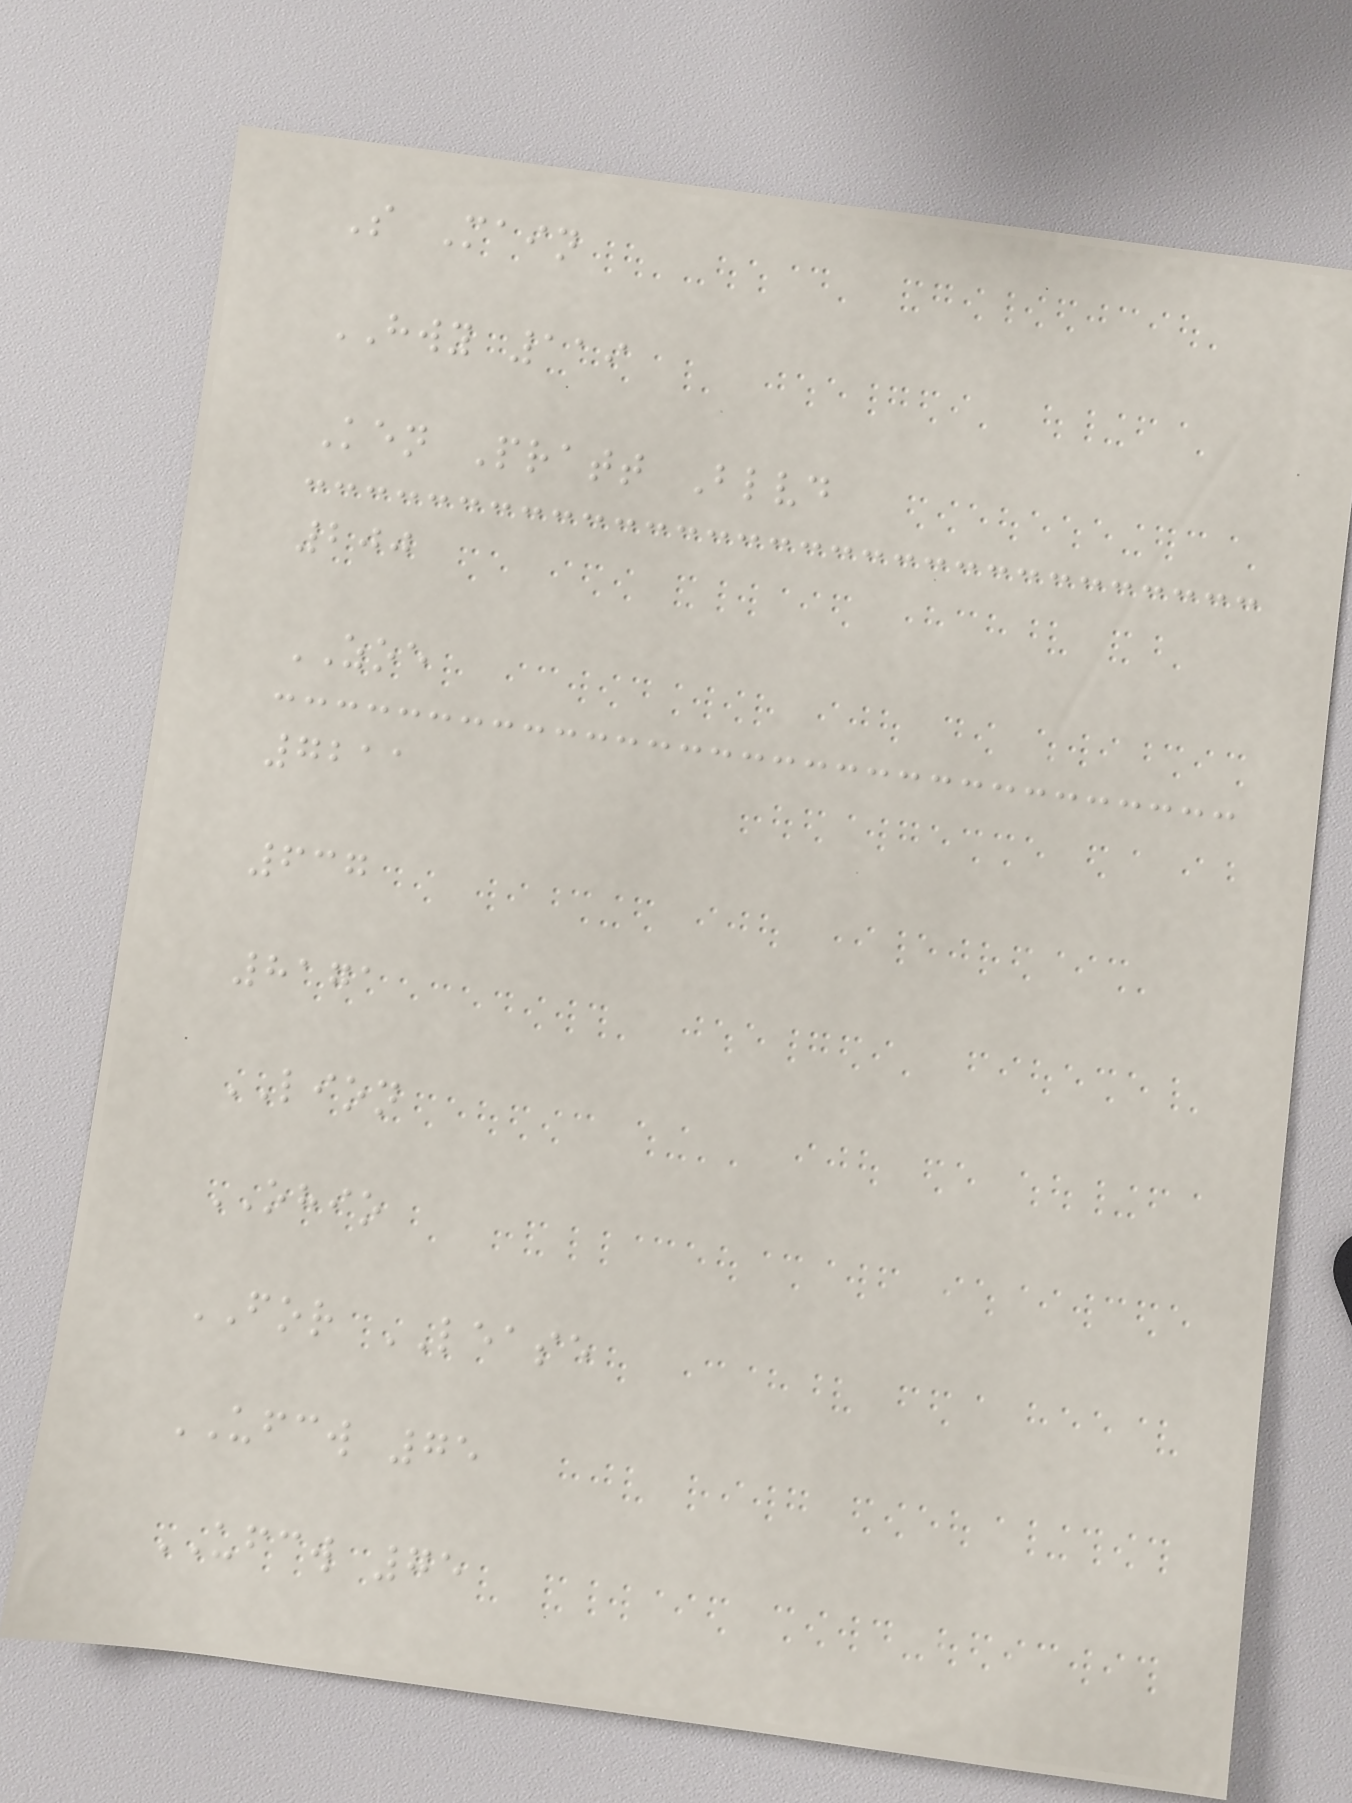S Main
HWY 119
Ken Pratt Blvd
200
ZOE
7211
637
8171
LION
OHIO
FOR LEASE
UFCW 75
UFCW 75
